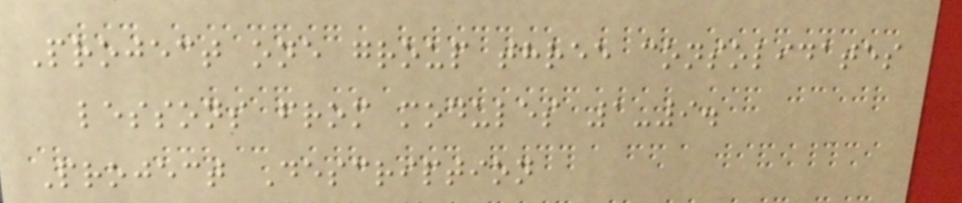Project one group three consolidates
lessons from modules 1-9.
Project Description
